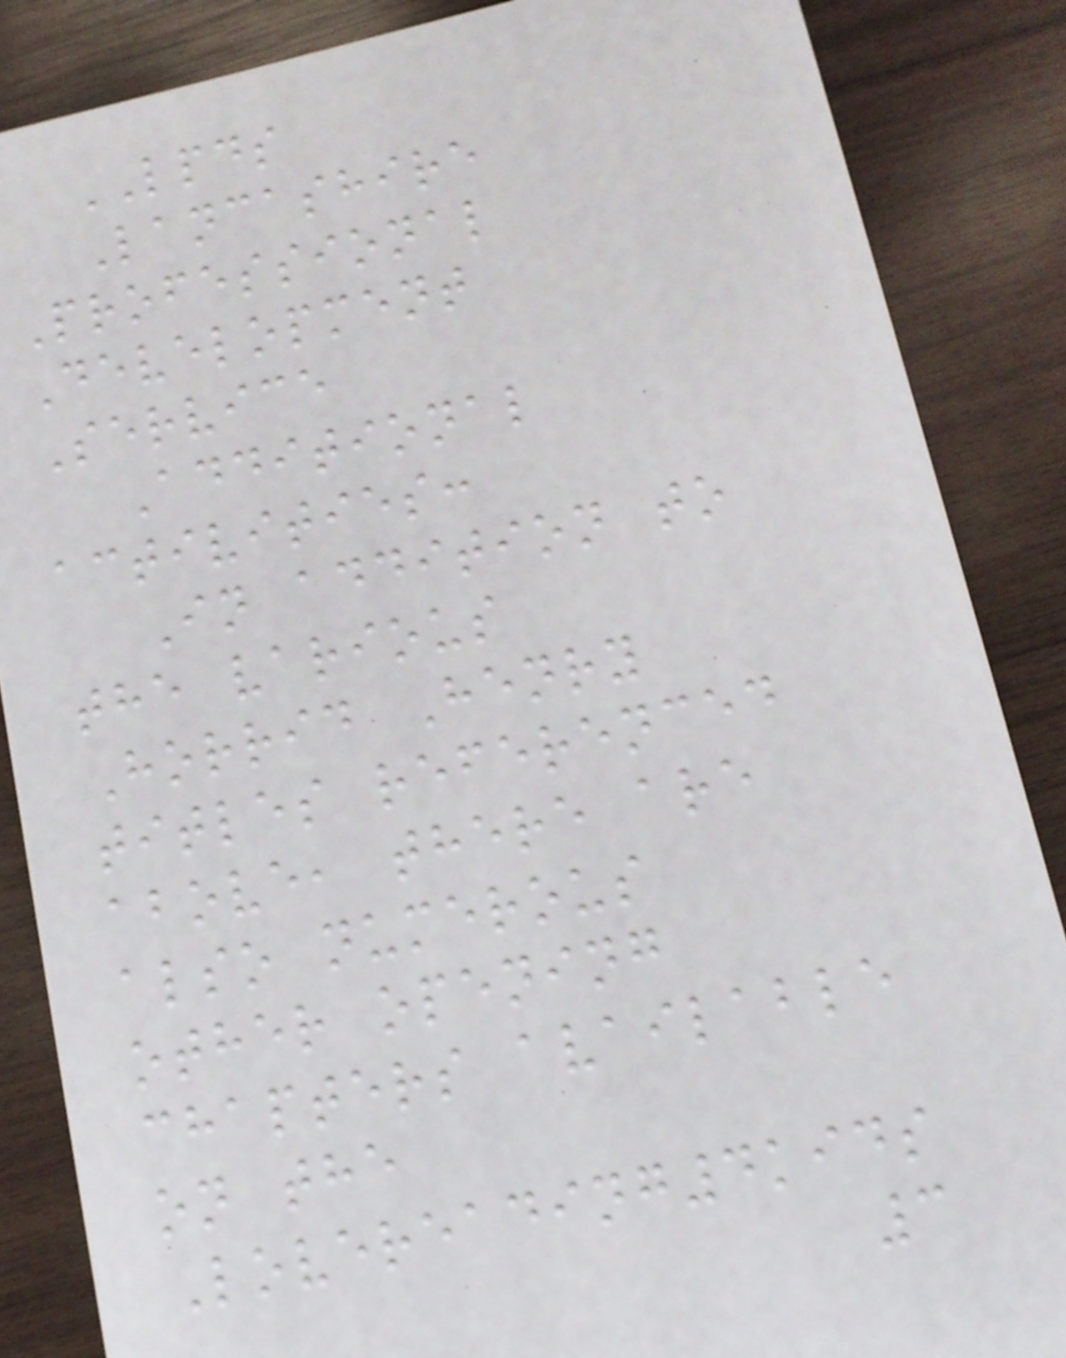LPDS
Lancashire
Professional
Development
Service
Additional
activities:
In addition to
the various
Horrid Henry
titles referenced
above, there are
also numerous
other opening
chapters available
on the
Lovereading4kids
3
